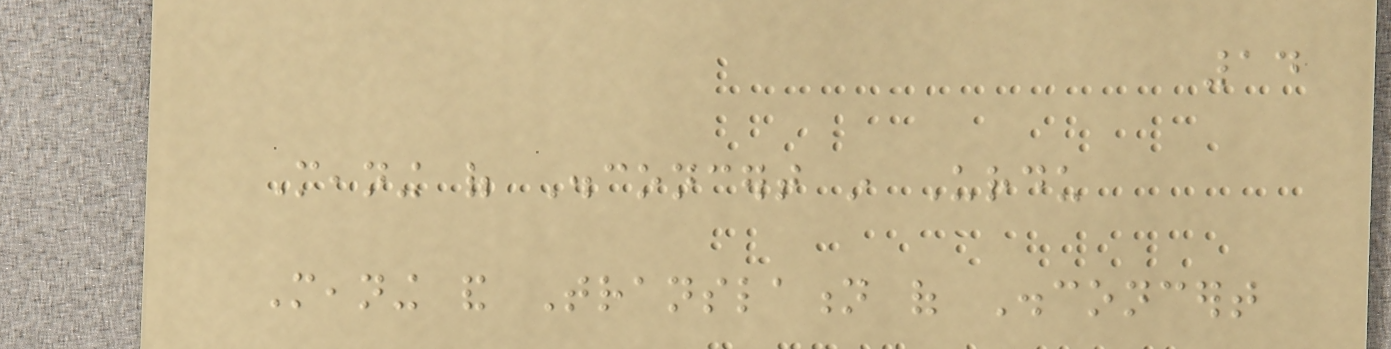14
Meaning of Disconcert in Urdu
Meaning and Translation of Disconcert
